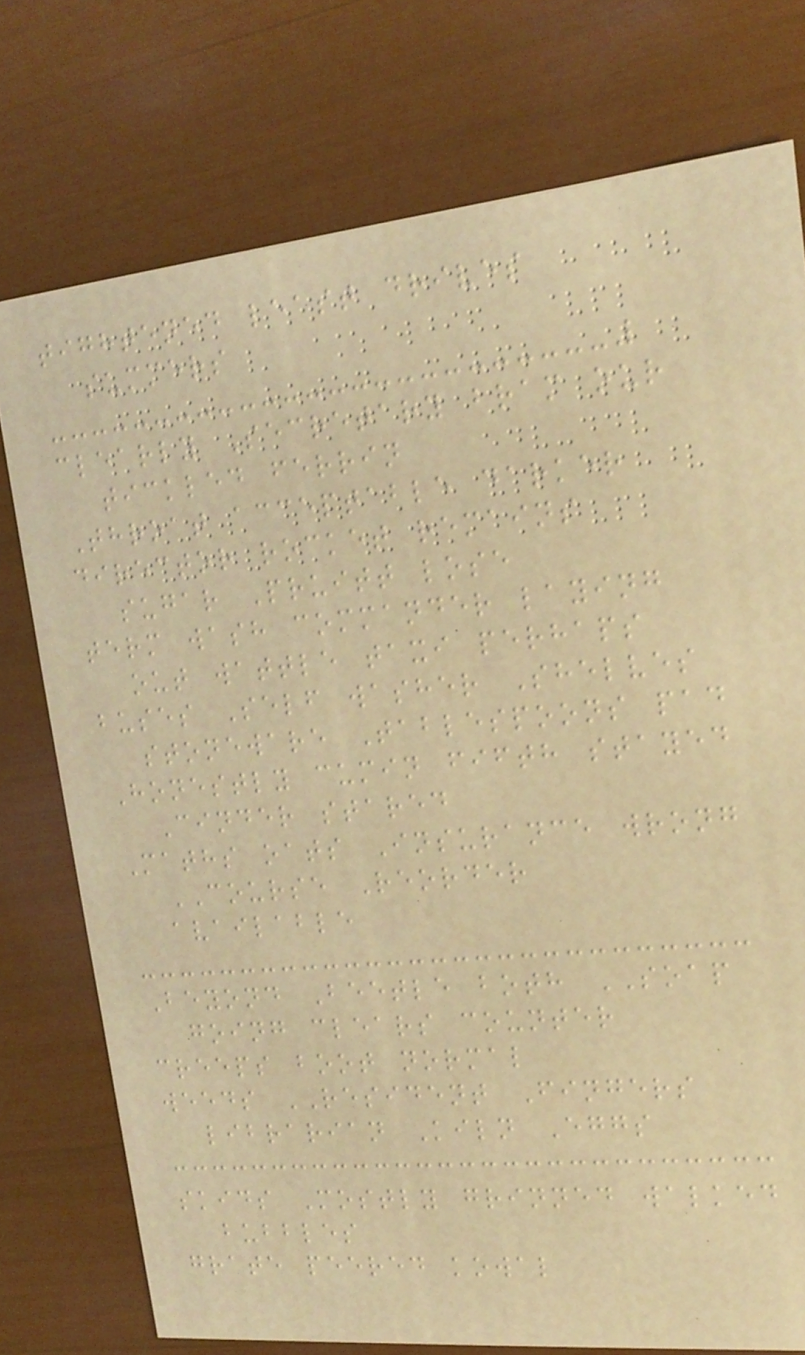tightened least drives
summers
clearly Secretary bram our
tickled ferrin
Throat acceptable darker
director rocket remains
sugar Pruitt lose
term wash commander laying
out wattle taxi perhaps
buses Self washer Shelves
stoneware Tablespoons pad
Honestly cumin fifth stayed
Cinder stared
Maths oats Insurance wrong
COURSE Reorder
available
Beyond Beetle both SOAP
going clears counter
creeps boot normal
weeds RESIDENT Fingers
librarian Kiln Eggs
skids Mostly grinned walked
bubbles
grate peered kowal
